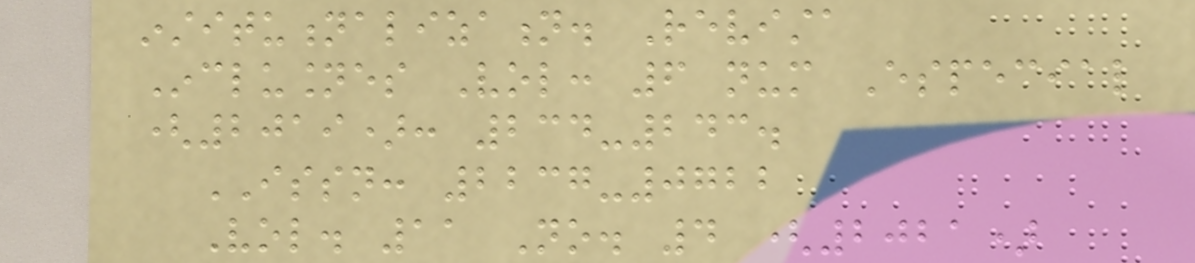institutionalization. Revista
Inclusiones Vol: 6 num Especial
(2019): 234-243.
ISSN: 2237-0722
Vol. 11 No. 4 (2021)
